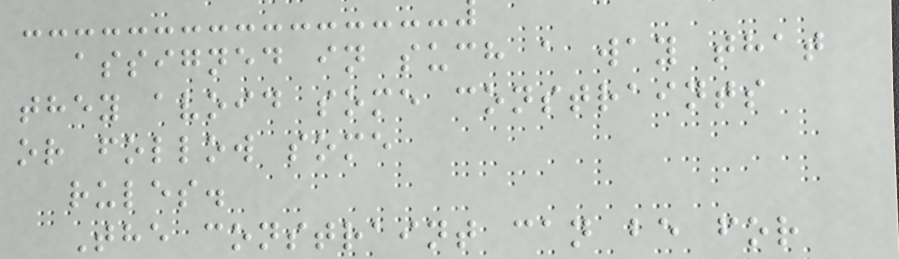assigned in such a way that
they avoid some constraints
or follow some
rules.
The constraint can be for
